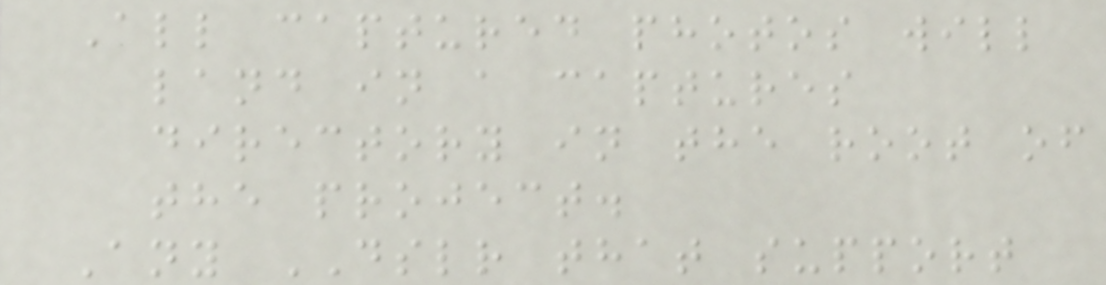All captured photos will
land in a captures
directory in the root of
the project.
Any DSLR that support
